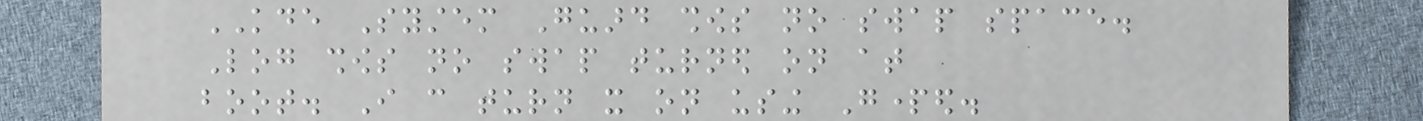KDE System Guard shows no swap space.
Log shows no swap turned on at
boot. I can turn it on using Gparted.
